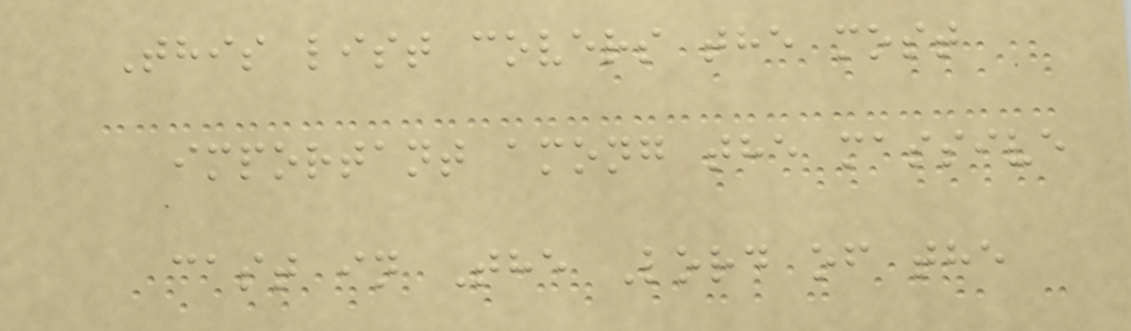This list covers the most
important among the massive
cast in The Lord of the
